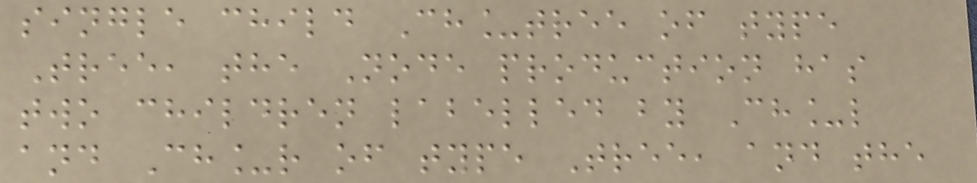single child Ch_tree of type
Tree, the Node production has
two children labelled by Ch_l
and Ch_r of type Tree, and the
